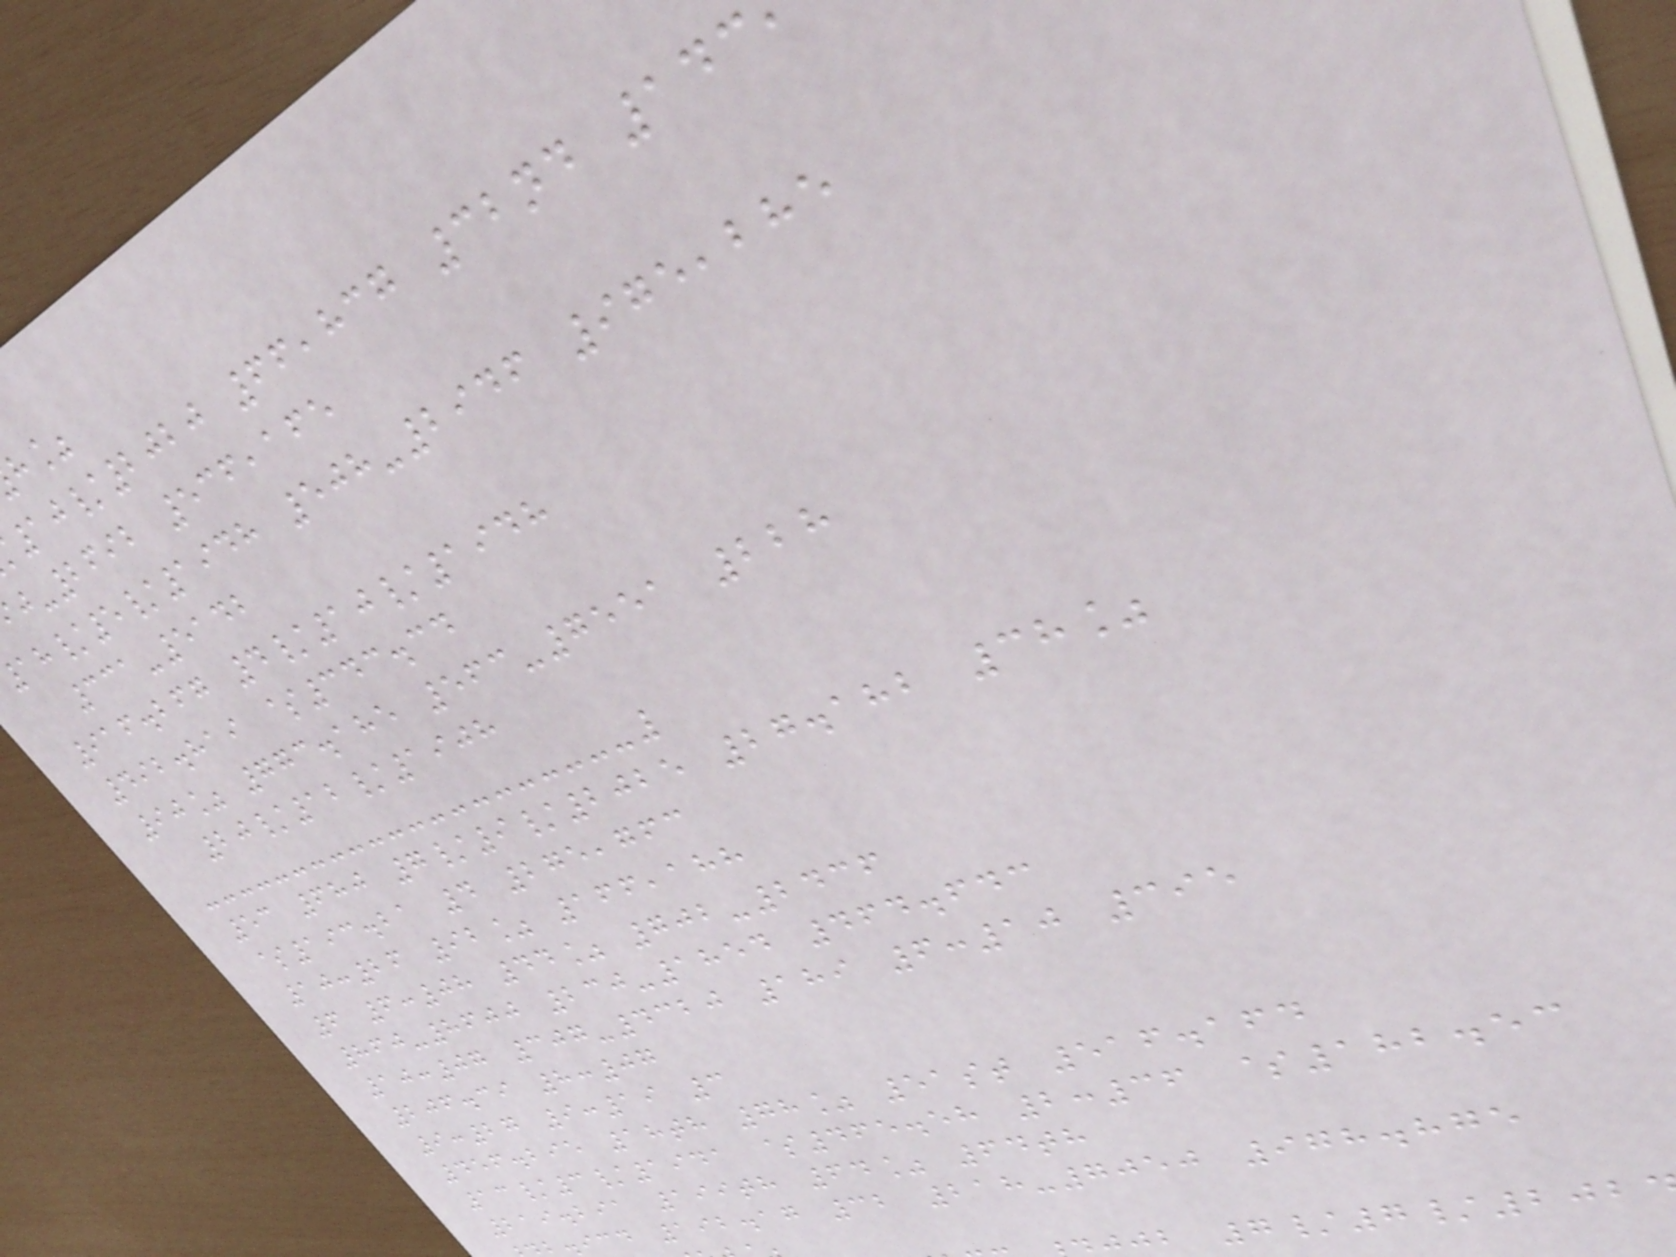10/2020 66,837 32nd 143
-2692 536,165
/5/1948 508-2946 975,285
331-5142
916.267 4/10/1948
492.819 $343.34
90% 773.185 563-7551 228
20/12/1908
53 680 7/9/2025 27.182 38%
$193.21 4 275,763
10:26 92% 166,188
6 6:08 44% 702-2436
860-8600 230-1854 464.643
10:07 307-4320 189 6:10 395
206.39 8:07
9:27 9:19 3
456.295 18th 78% 51st 516.164
13/3/1941 $465.58 2:36 $182.53
219.291 199th 64% 64th
icd 192.17 32 218-7050 978.875
jb 7/7/202
